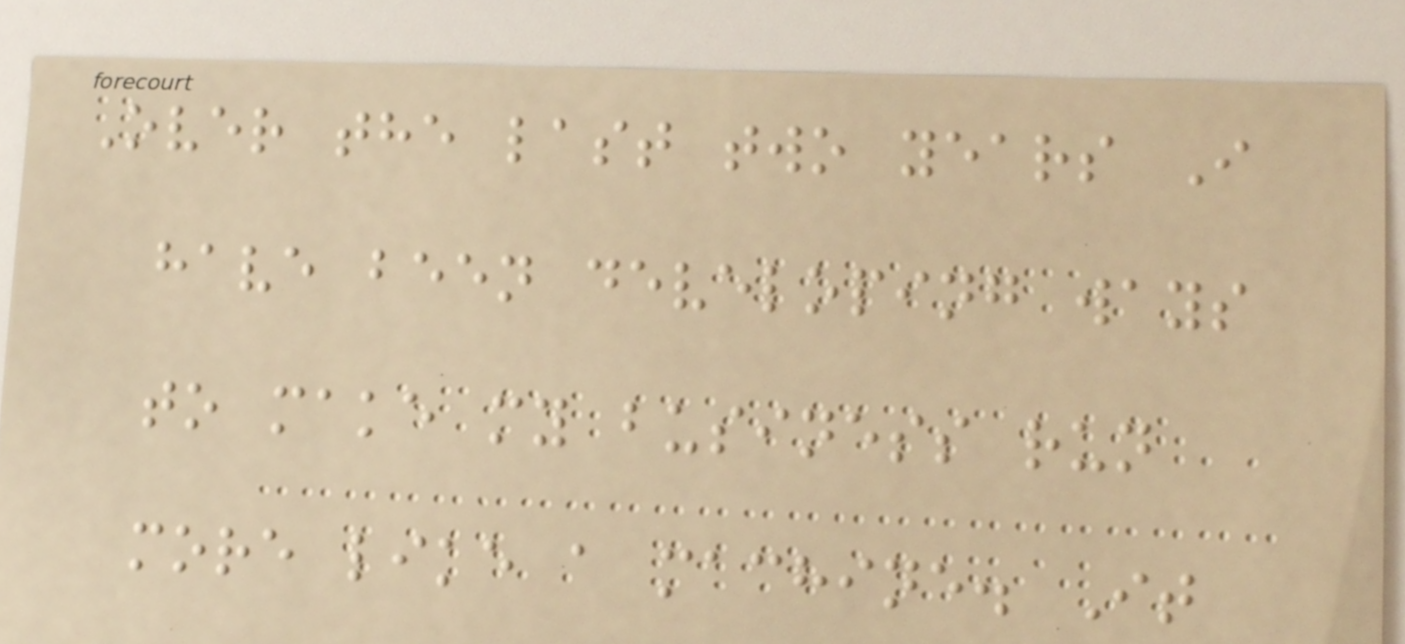Over the last two years I
have been developing ways
to make my business run
more like a machine. It
